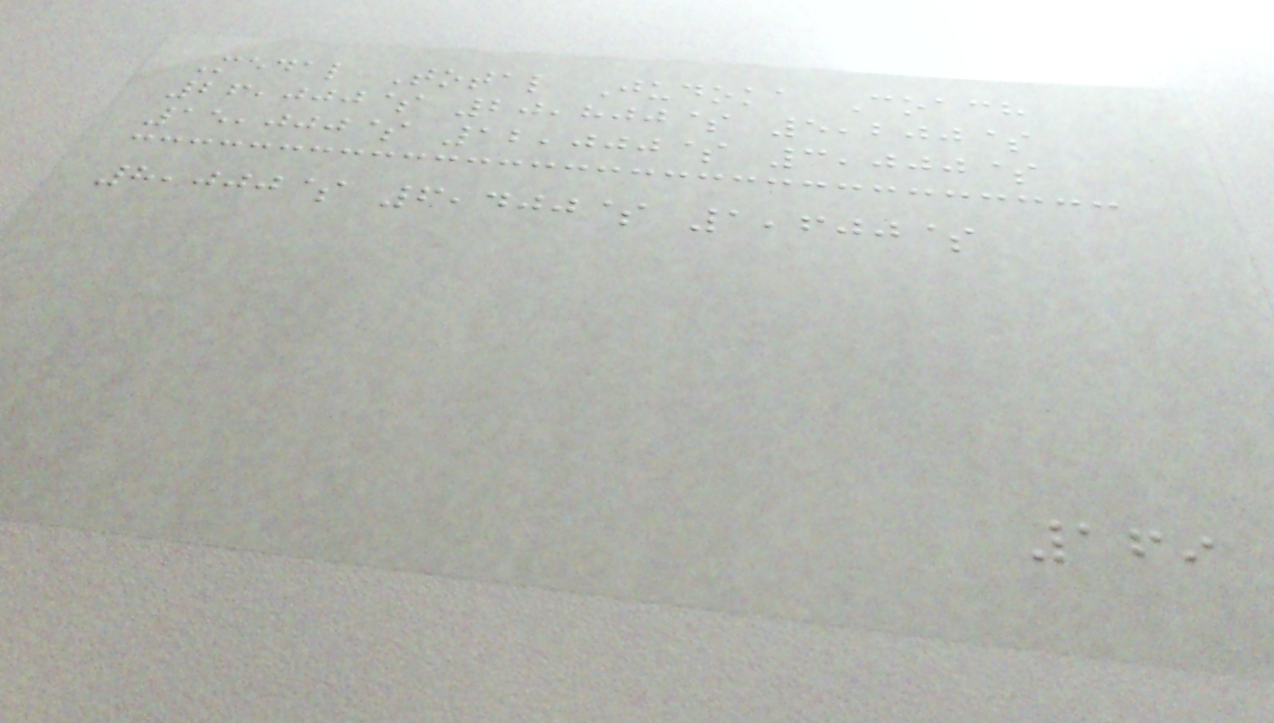Medal Total Judoka Coach
26,000$ 20,800$ 5,200$
15,000$ 12,000$ 3,000$
8,000$ 6,400$ 1,600$
169
